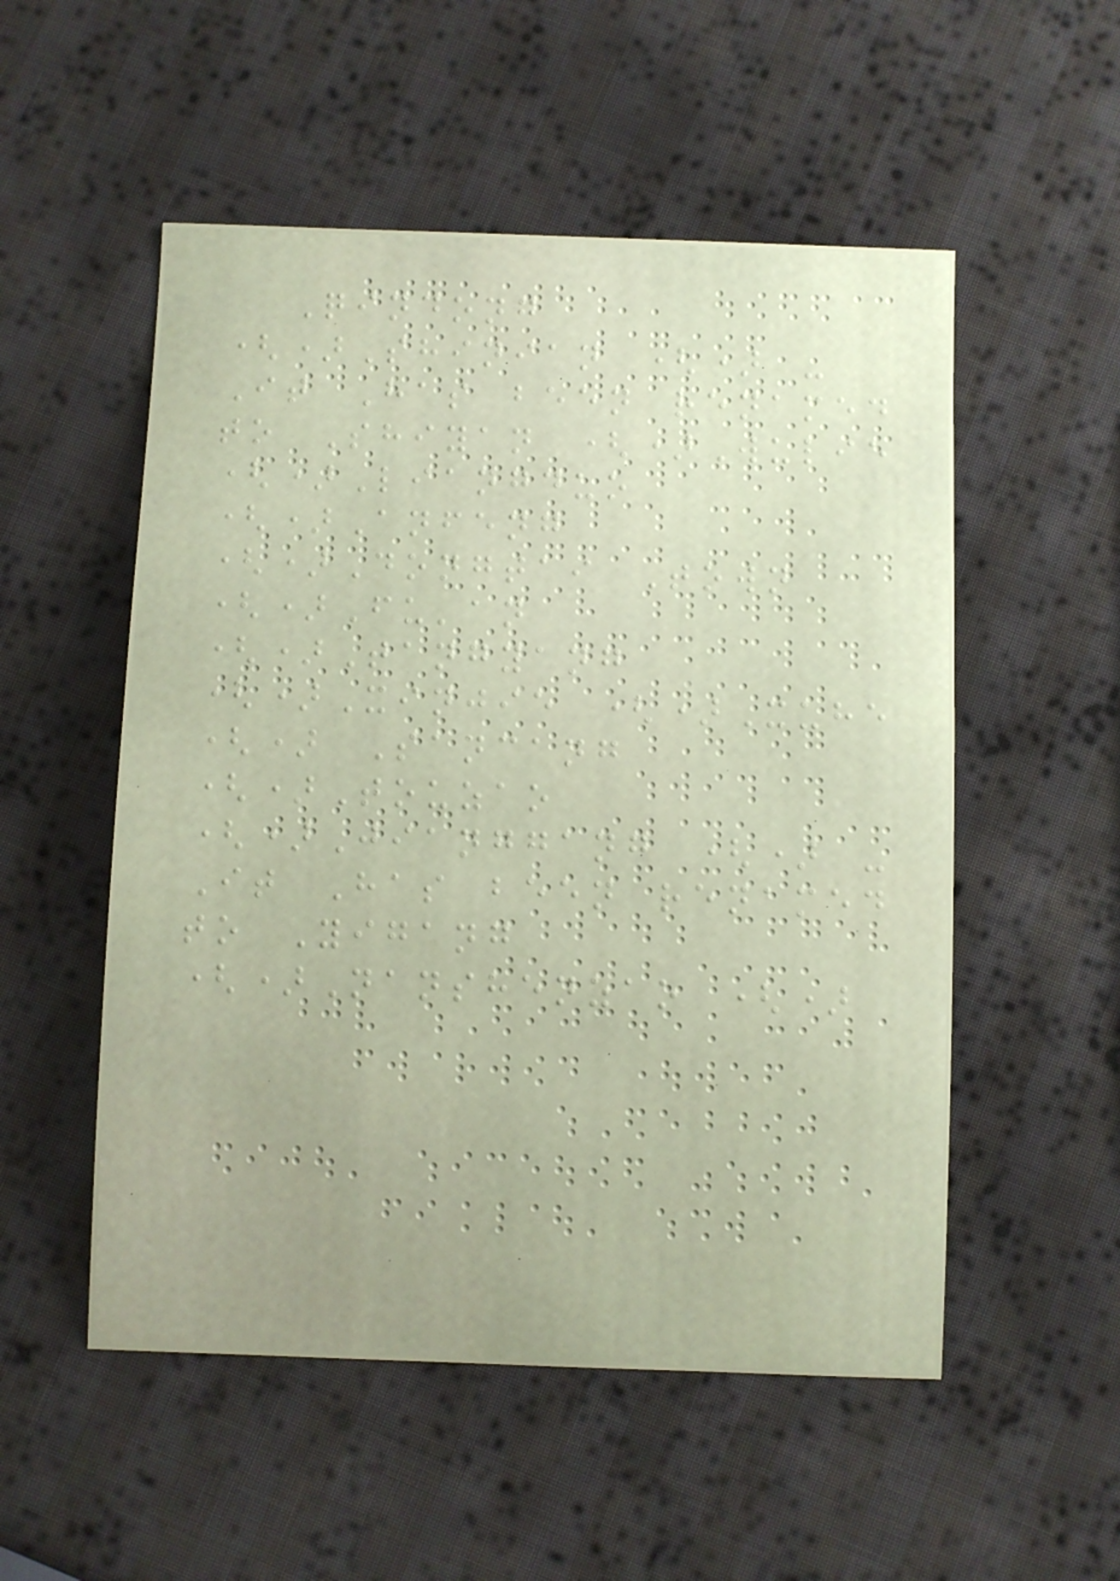Qindong
()Shinian () -
It Has been renamed
to Shiyan ()Wulie
()Liangduo
()Anfeng
()Dongtai Town
()Fu'an
()Tangyang
()Xinjie ()Xuhe
() Sancang
()Touzao
()Jianggang () -
It Has been renamed
to Yigang
()Nanshenzao ()
